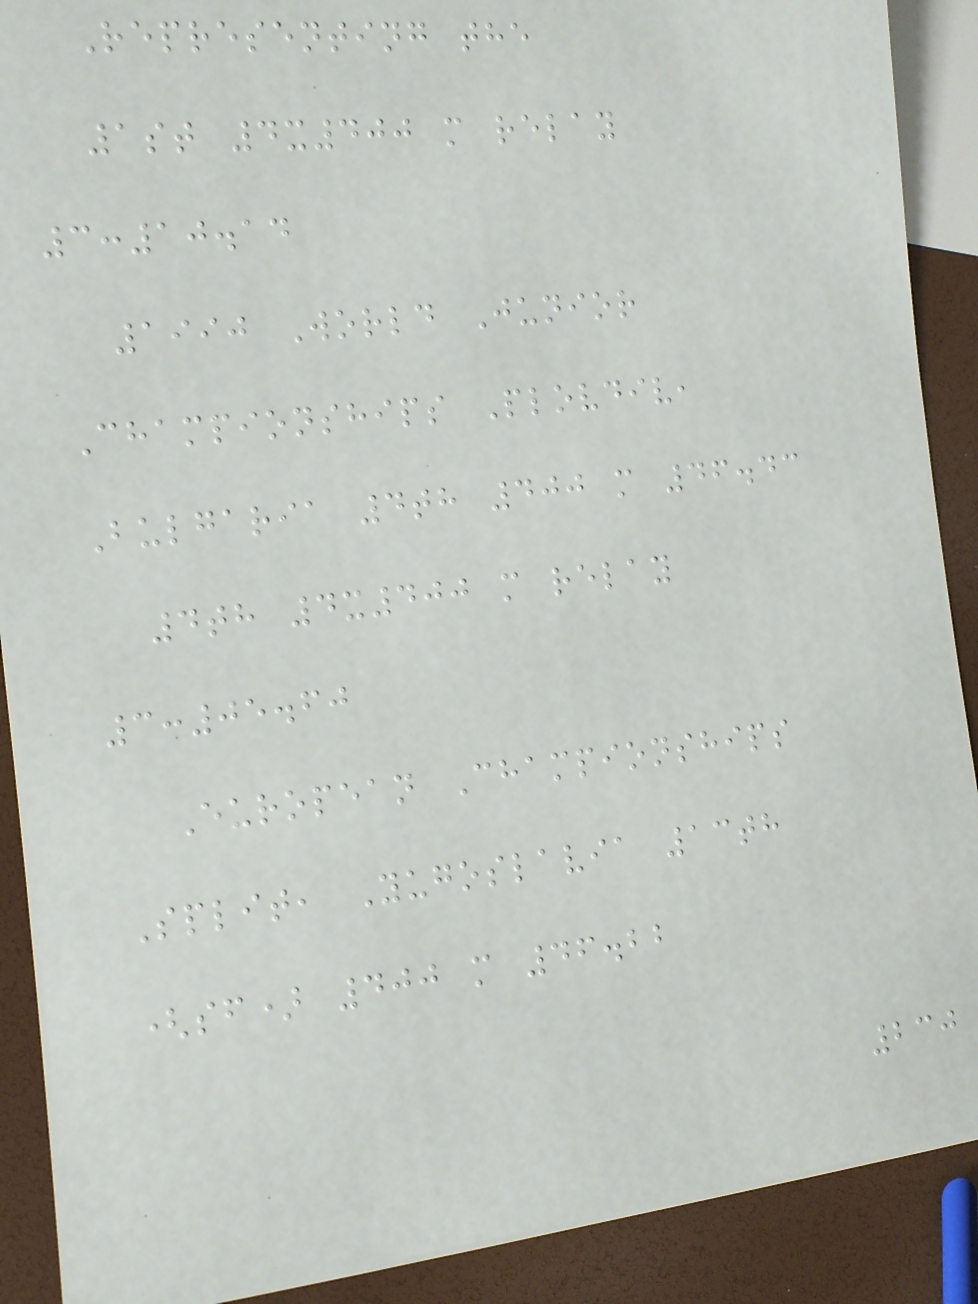Representing the
1st 4x400 m relay
3:10.14
1990 World Junior
Championships Plovdiv,
Bulgaria 4th 400 m 46.43
4th 4x400 m relay
3:05.60
European Championships
Split, Yugoslavia 13th
(sf) 400 m 46.22
230
